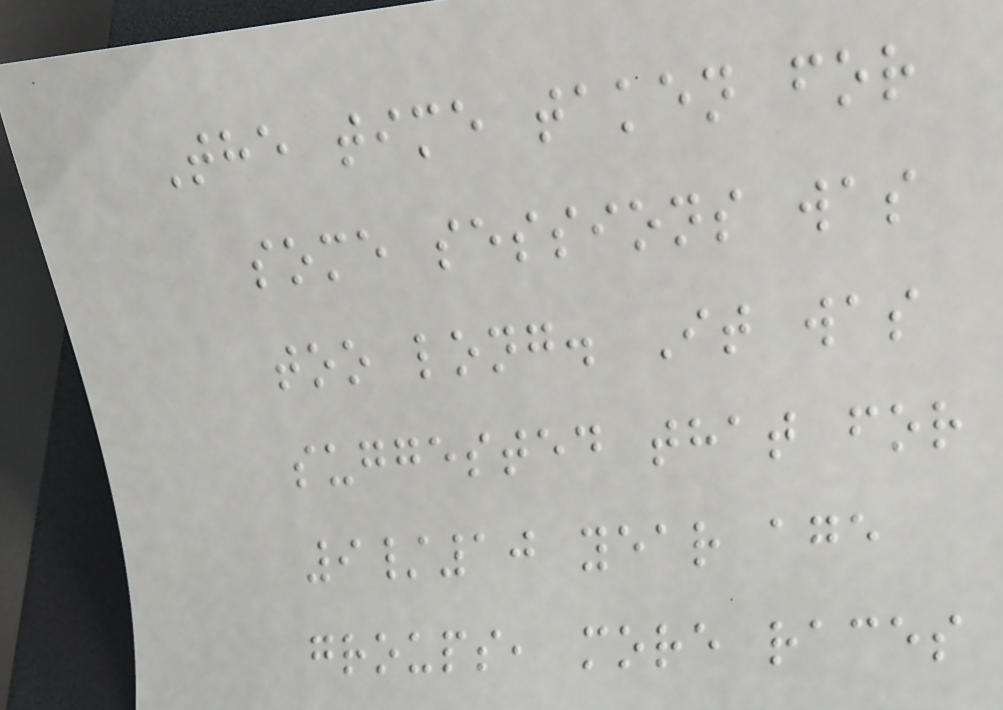The time taken for
some sessions was
too long. It was
suggested that for
9/10 year age
groups, more races
